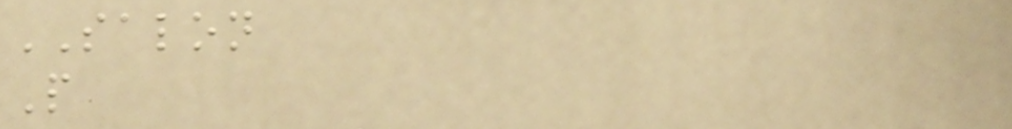SALON
P
